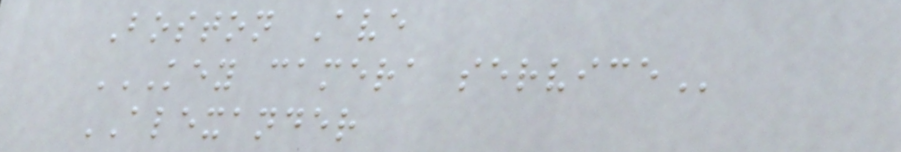Boston Ave
KEY CAMERA SERVICE
ALEXANDER
